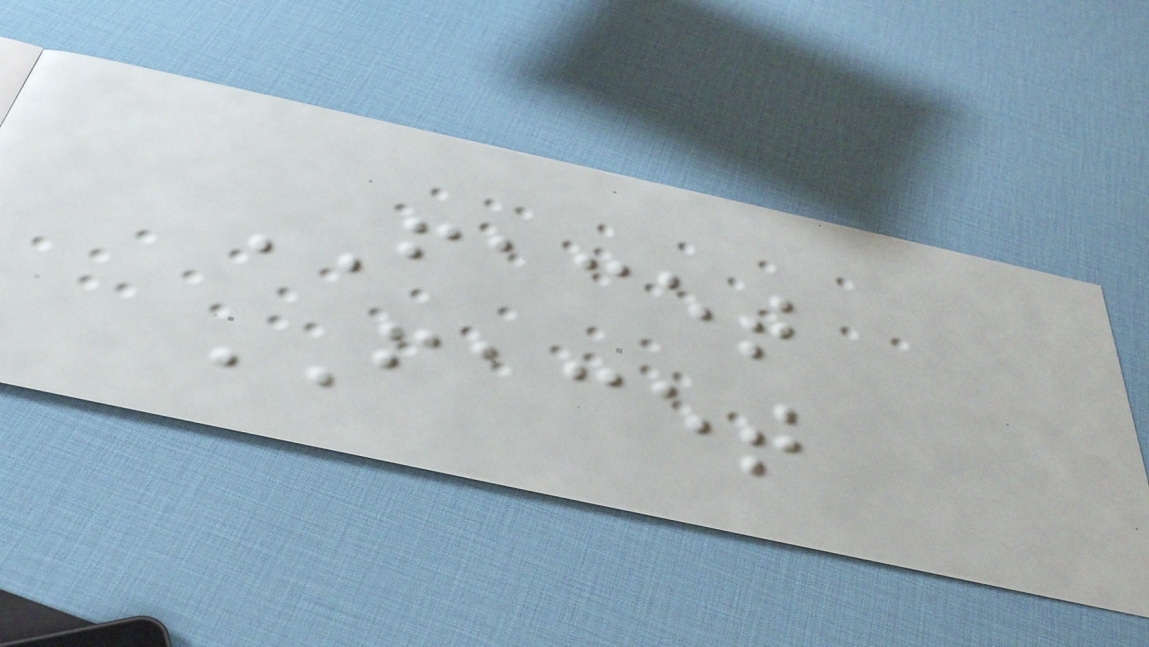FACET
FACET
